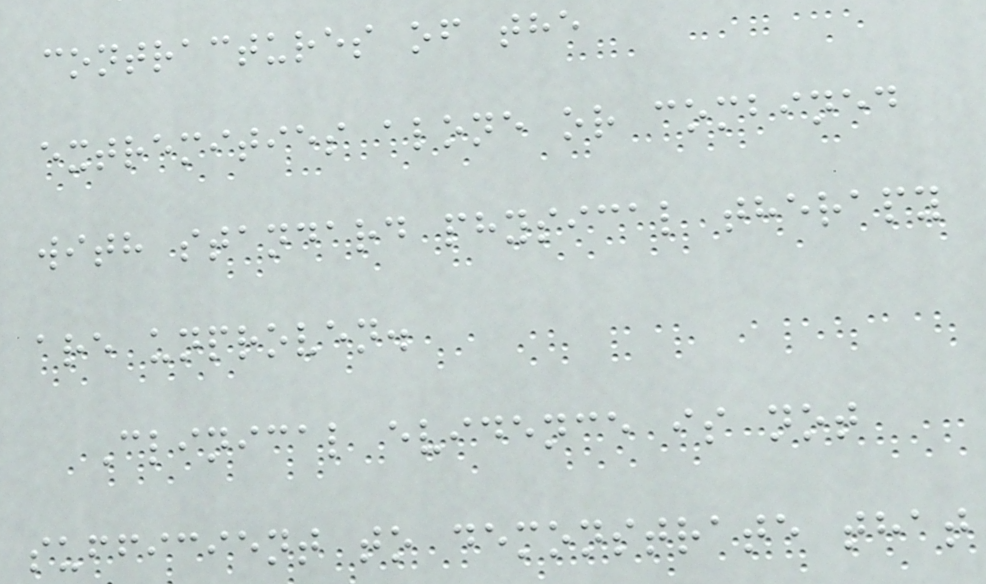contractures of the
extremities alone or combined
with standard physical therapy
are unproven.
Clinical evidence is not
sufficient to demonstrate that
